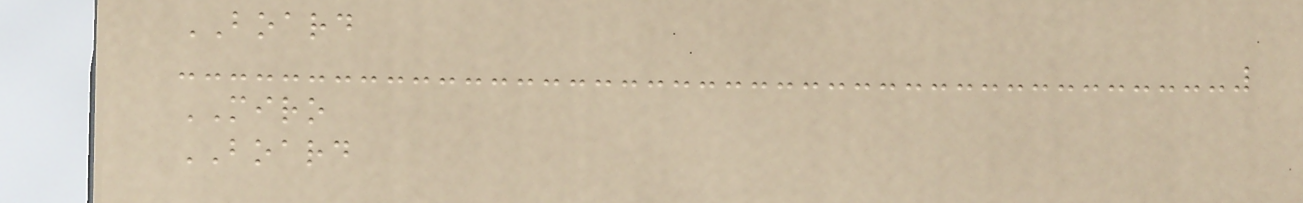BOARD
MIRO
BOARD
